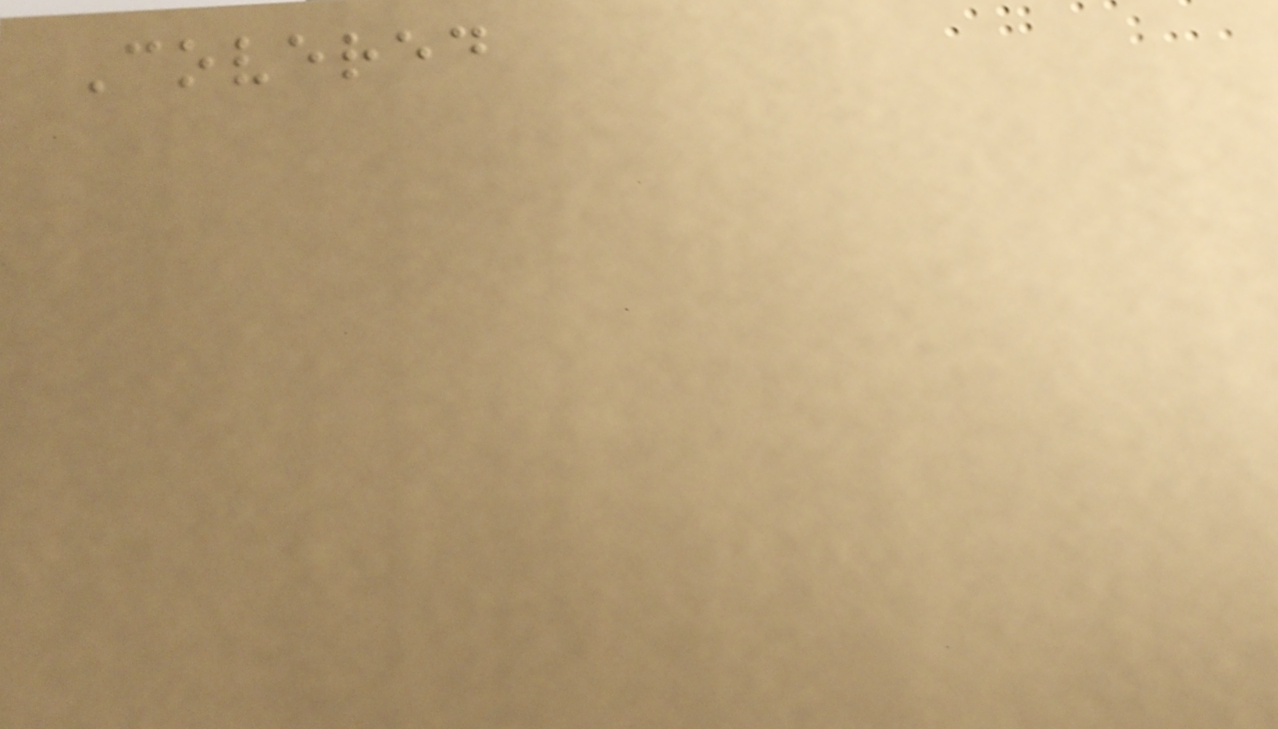Covered
